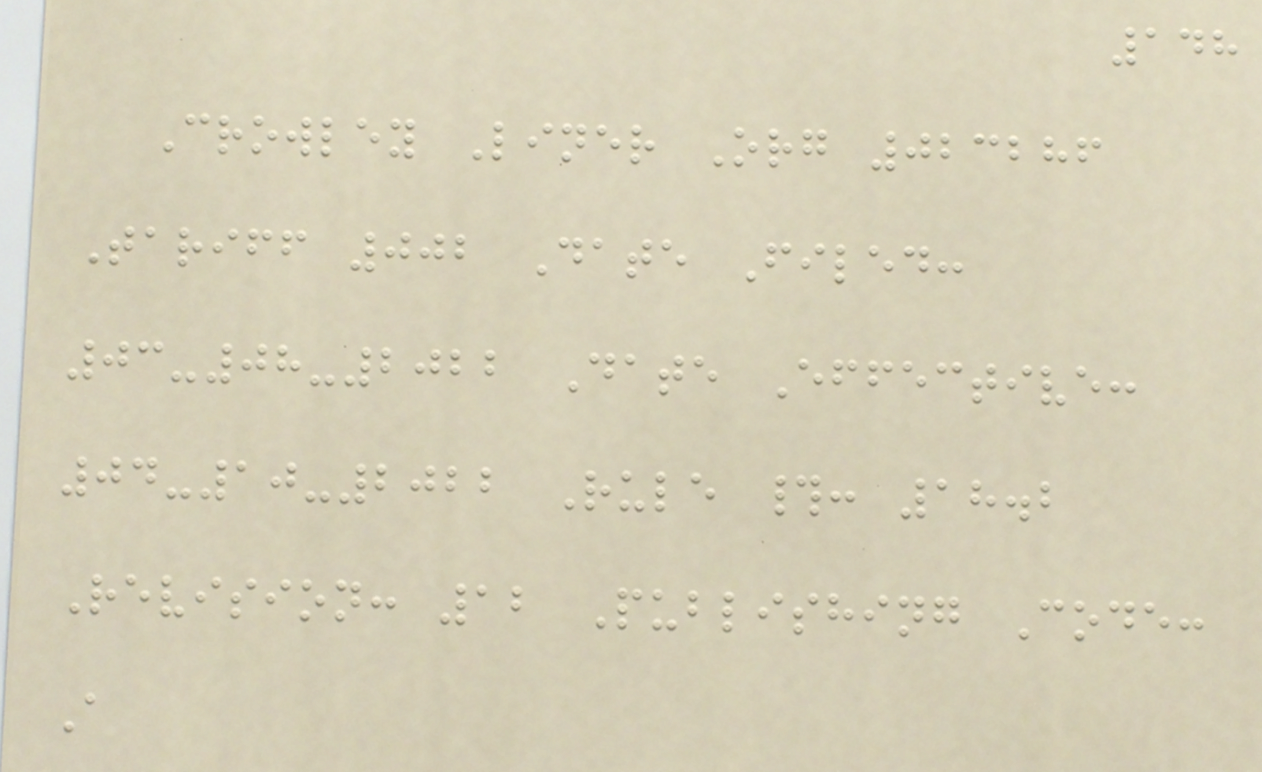148
Crowley Liner Org 023286
Tariff 002 Date Filed:
03-08-2022 Date Effective:
04-10-2022 Rule #: 18.2
Revision: 12 Publishing Code:
A
